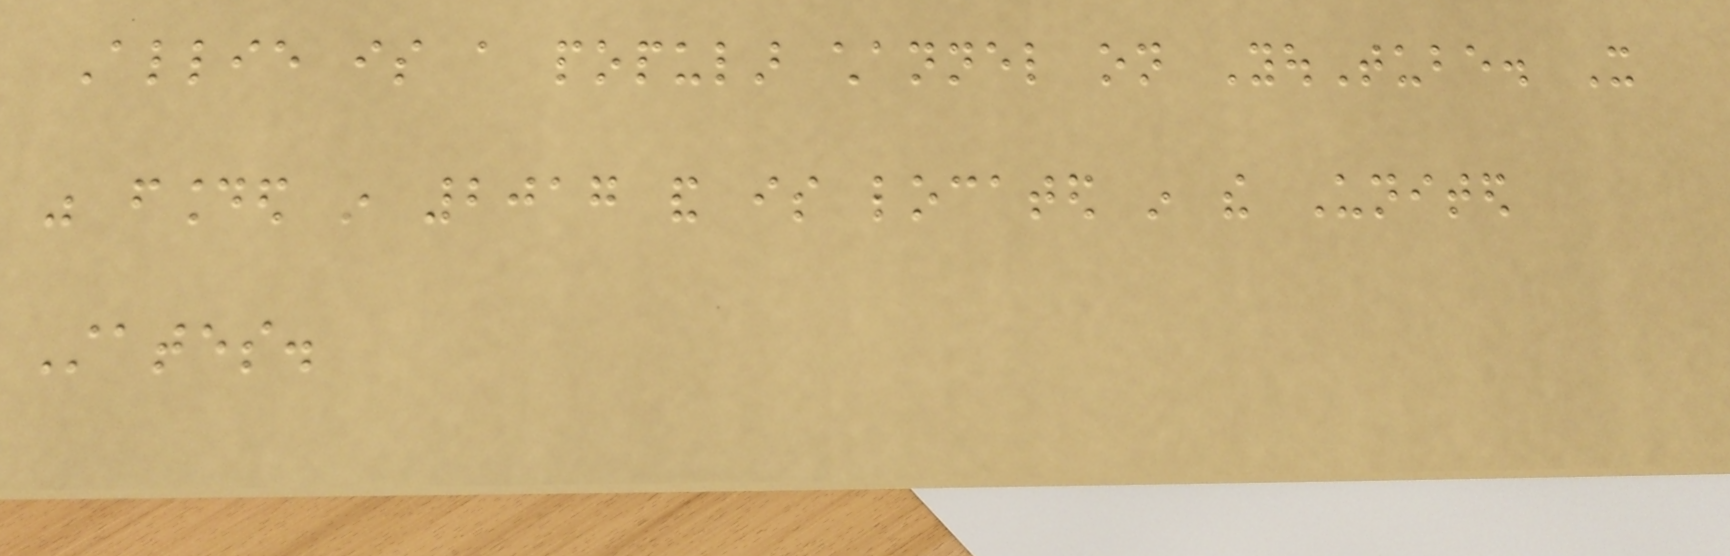Allie is a popular channel on YouTube. It
was founded in 2017 and is located in the United
States.
